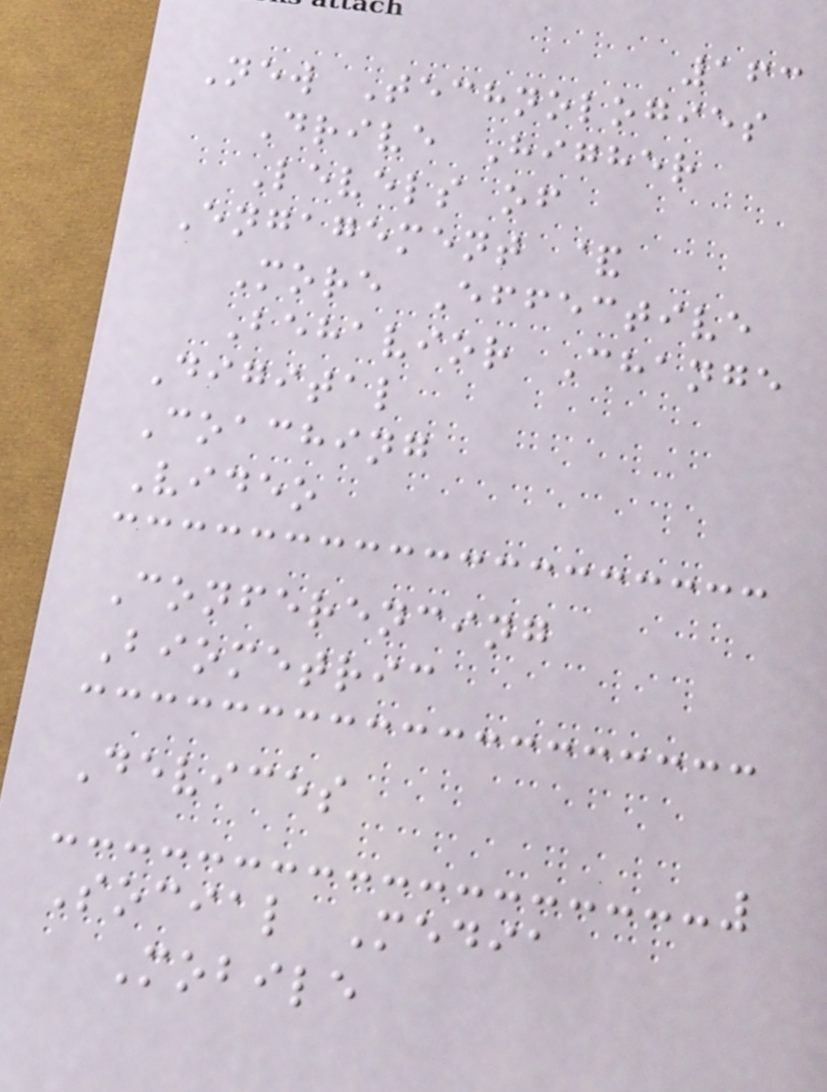163
New Technologies
Drive Higher
Levels of
Engagement &
More Effective
Behavior Change
Digital
Coaching
Video
Conferencing
Biometric
Devices
Social Media
Mobile
